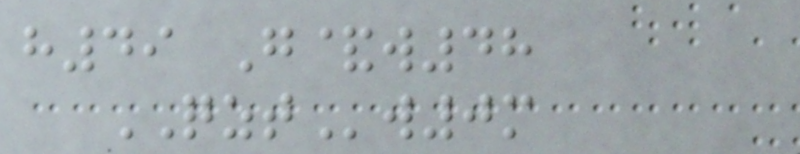h49 G&w48
QZTw0m
